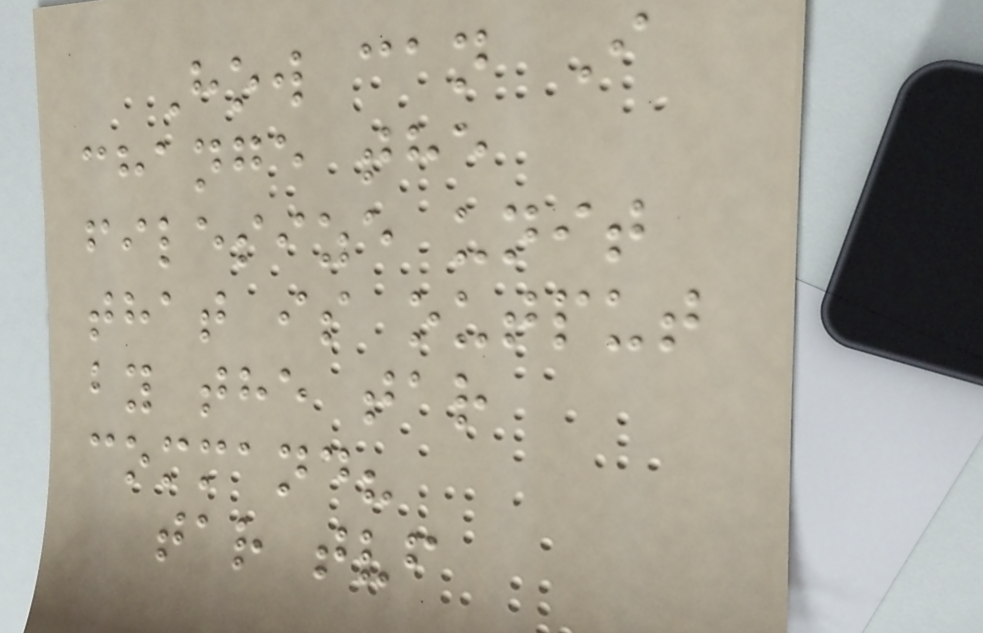How can I
change the
filesize unit
that is output
by the tar
command?
tar tvf
